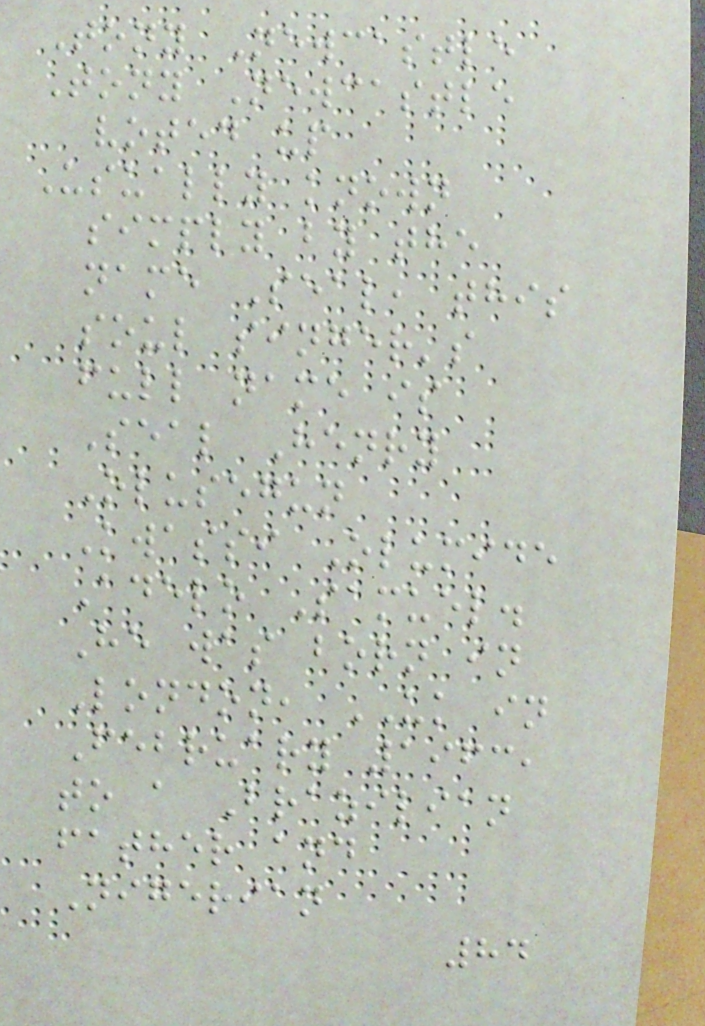Tony Newcastle
Tony Newcastle
voted up
Usually known
simply by the
name Seal, this
soul singer's
full name is
Seal Henry
Olusegun
Kwassi Olumide
Adelo Samuel.
He was born in
London, UK in
February 1963,
to a Brazilian
father and
Nigerian
84
